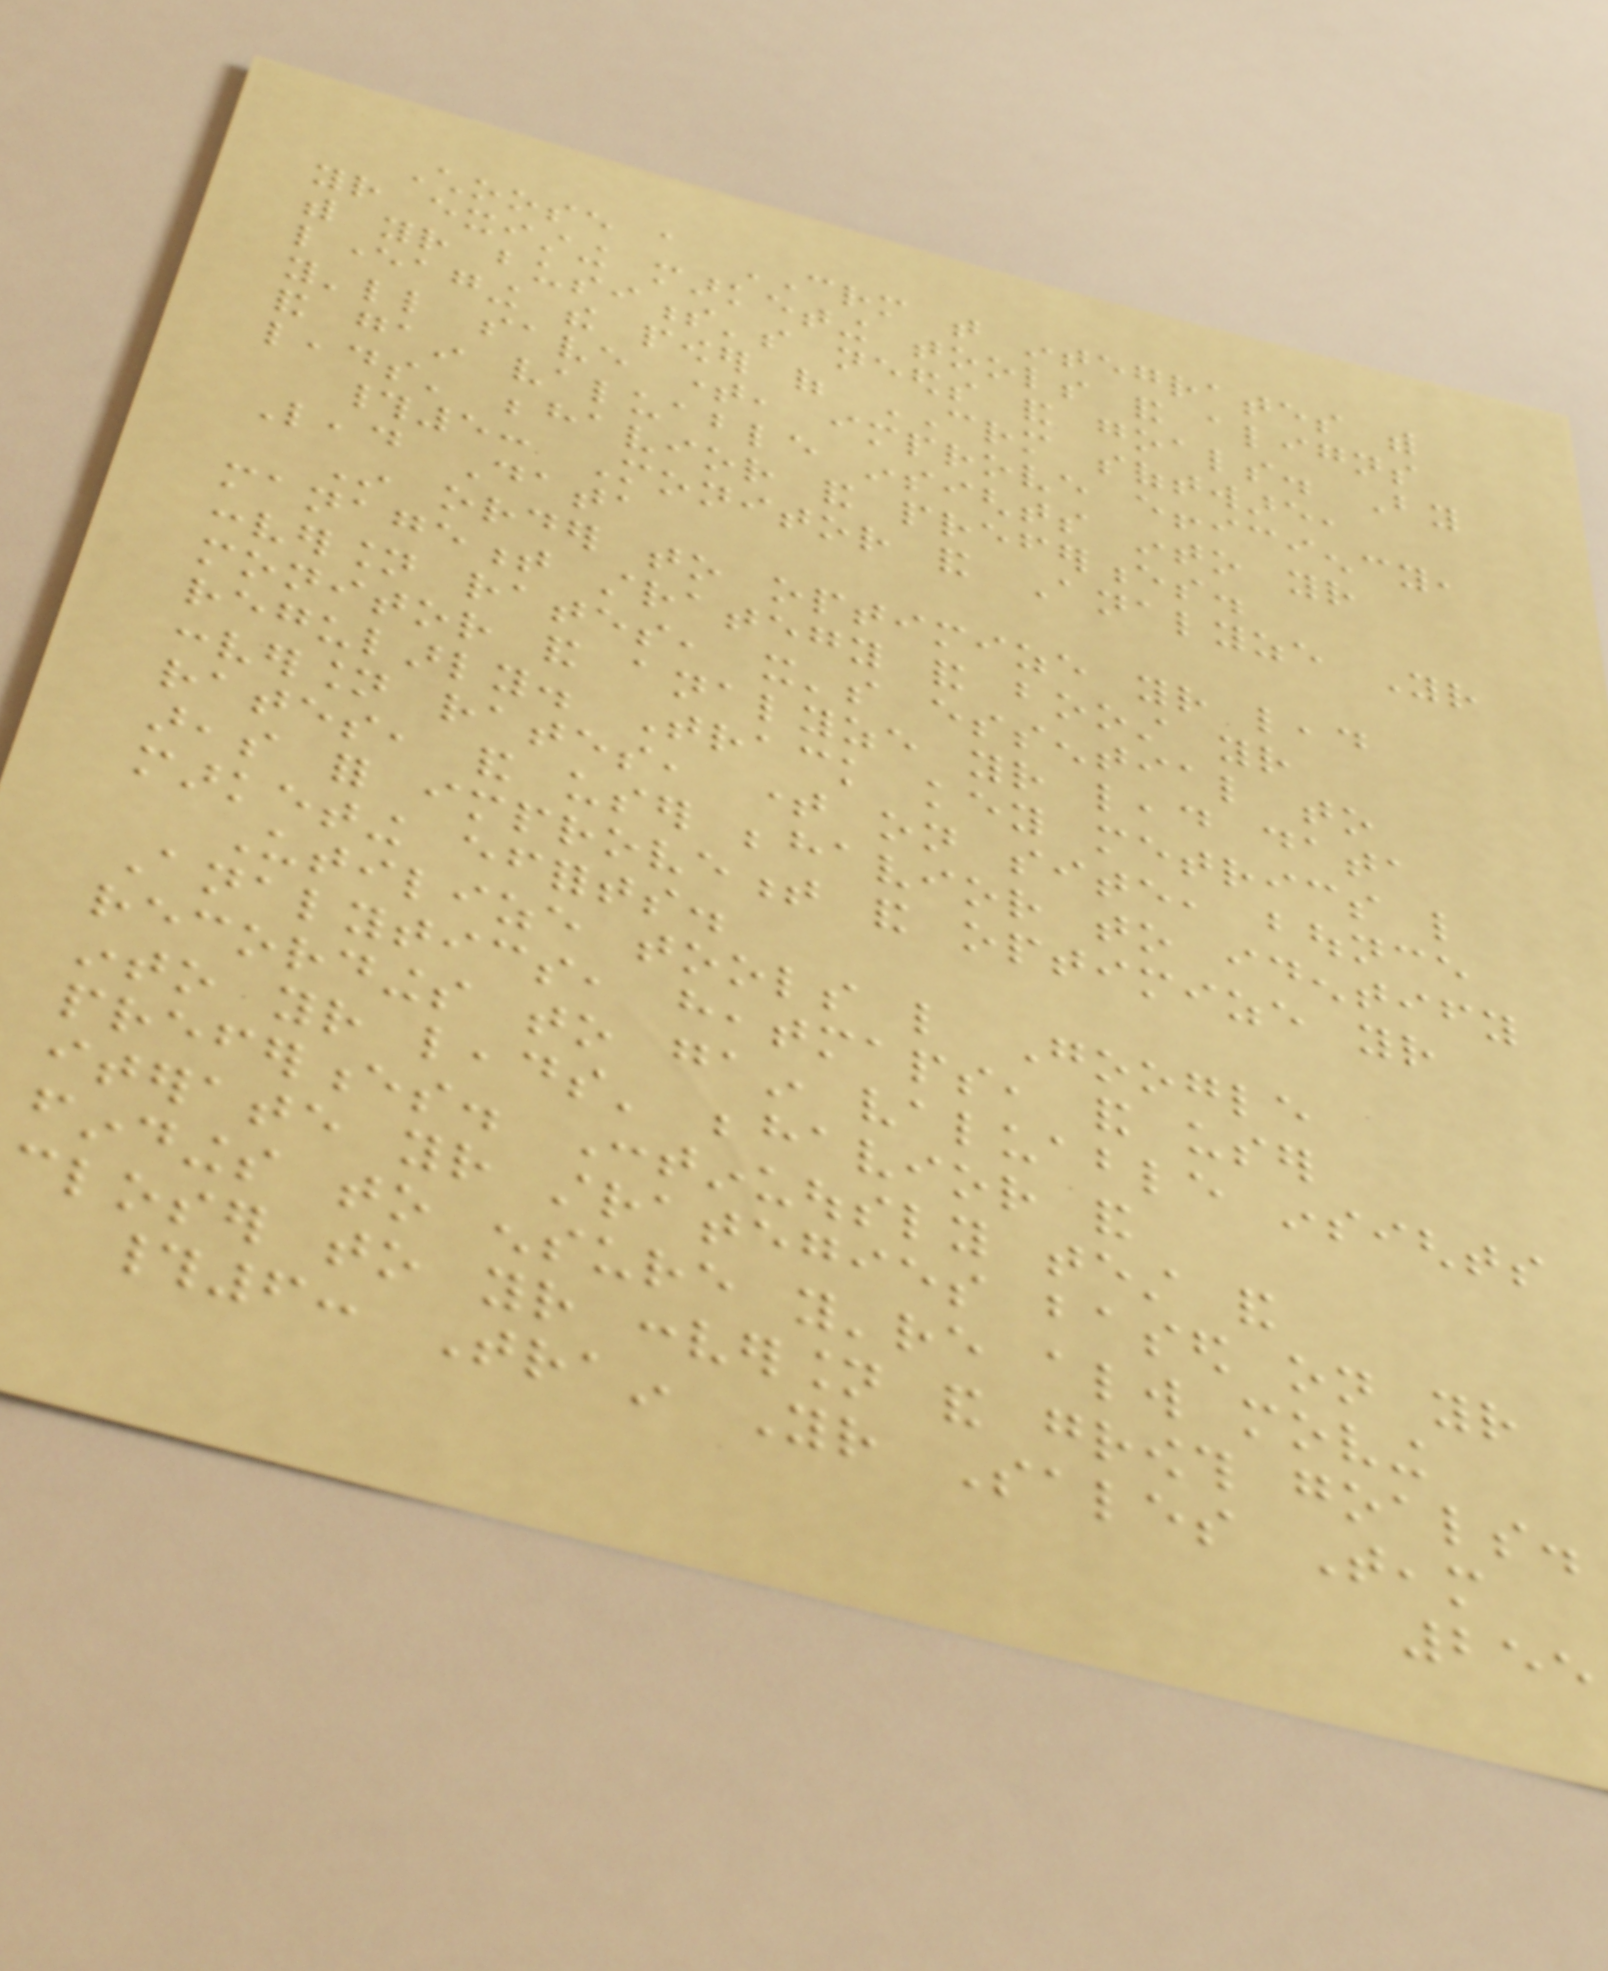Choose a CRM that integrates with
your existing marketing tools and aligns
with your business's needs and goals. By
leveraging the power of CRM software,
you'll save time, improve efficiency,
and gain valuable insights into your
leads' behavior and preferences.
#5: Monitor and Analyze Your
Lead Data
In order to optimize your lead
management strategy and boost your
conversion rates, it's essential to
monitor and analyze your lead data
regularly. Track key metrics like
conversion rates, time on site, bounce
rates, and user behavior to identify
areas for improvement and optimize your
marketing efforts.
Utilize tools like Google
Analytics, heatmaps, and user
recordings to gain valuable insights
into your leads' behavior and
preferences. Continuously test and
iterate your strategies based on your
findings to ensure you're always moving
closer to your conversion and growth goals.
#6: Train Your Sales Team
255
